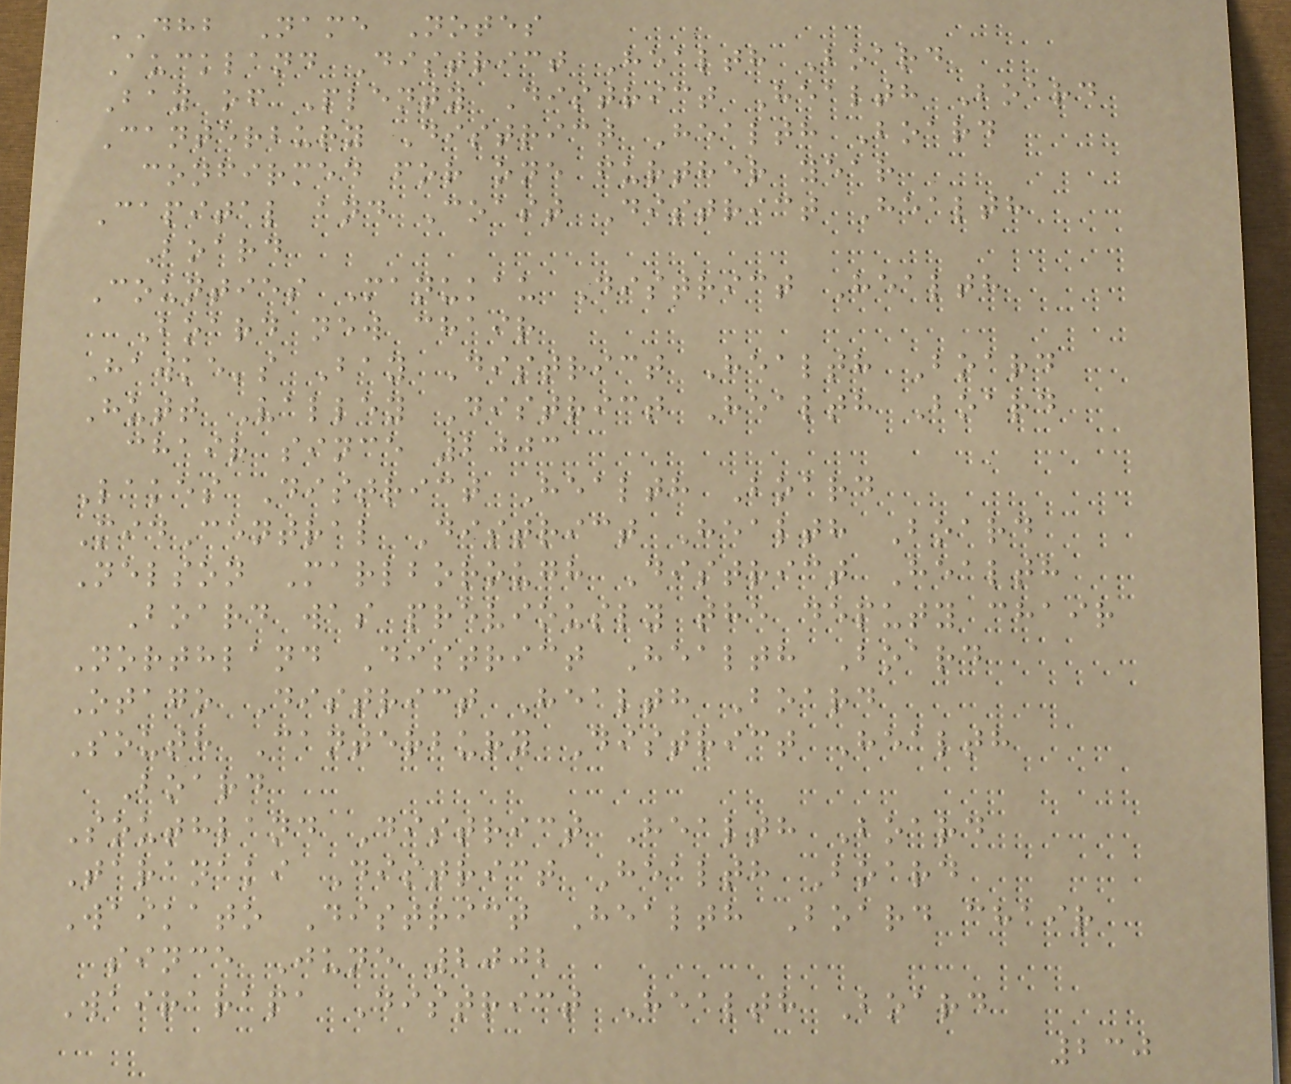DHB Name Notes
Auckland District Health Board
Bay of Plenty District Health Board
Canterbury District Health Board
confirmed for one further year
Capital and Coast District Health
Board
Counties Manukau District Health
Board new chair
Hawke's Bay District Health Board
Hutt Valley District Health Board
chair since 2003
Lakes District Health Board
MidCentral District Health Board
Nelson Marlborough District Health
Board was previously the deputy chair
Northland District Health Board
Otago District Health Board
South Canterbury District Health
Board
Southland District Health Board
Taranaki District Health Board
Waikato District Health Board chair
since June 2002
Wairarapa District Health Board
230
